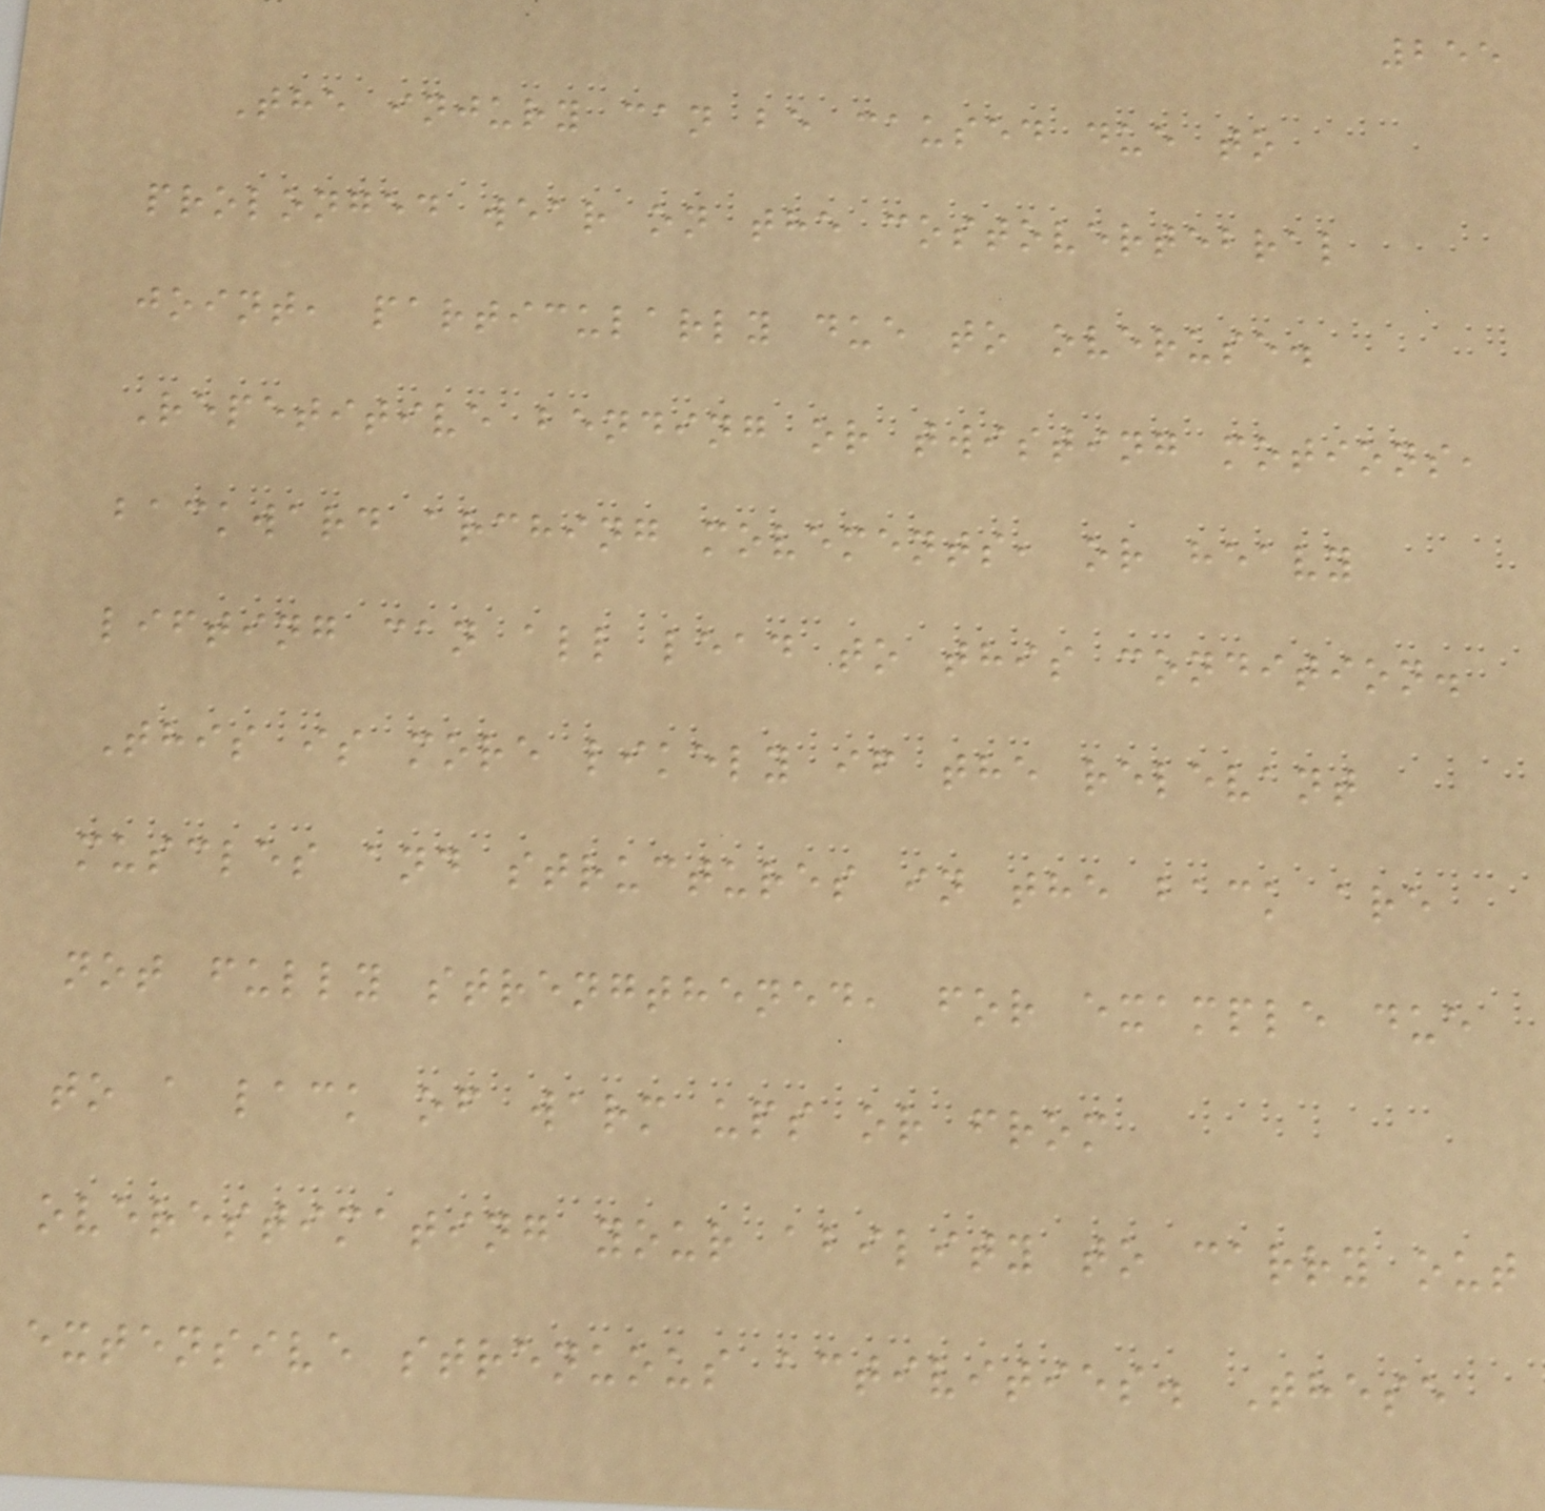255
The injury can be caused due to
prolonged wear on the costovertebral
joint, particularly due to overuse.
Repetitive bending or twisting motions,
backward arching movements, or heavy
lifting can all lead to this condition.
This is more likely if the relevant
muscles and structures in the back are
not fully strengthened, for example due
to a lack of warm ups or from
overestimating your ability to carry out
extensive strenuous activities. These
